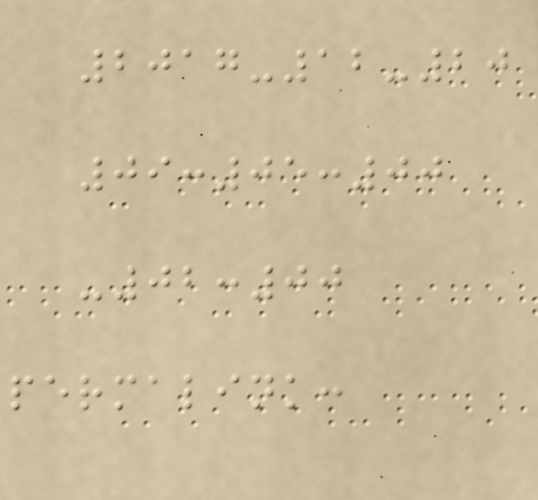2017-12-20
09:05:00
-02:00
permalink:
